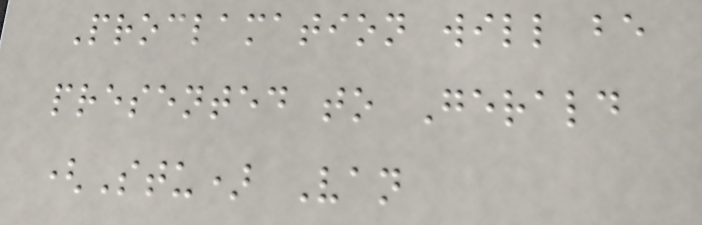Proclamation will be
presented to Gerald
(Stu) Van
